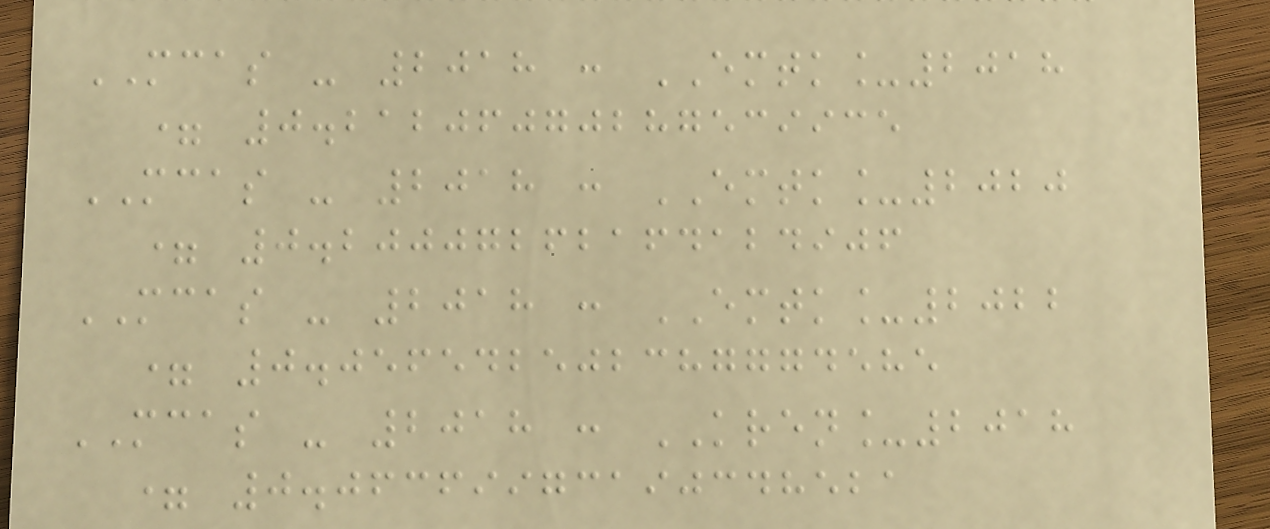MCAS - 2018 : EMTK_2018
= 0.21206070287539935
MCAS - 2018 : EMTK_2020
= 0.20007262164124906
MCAS - 2018 : EMTK_2022
= 0.056542502387774585
MCAS - 2018 : KREN_2018
= 0.06369973190348521
